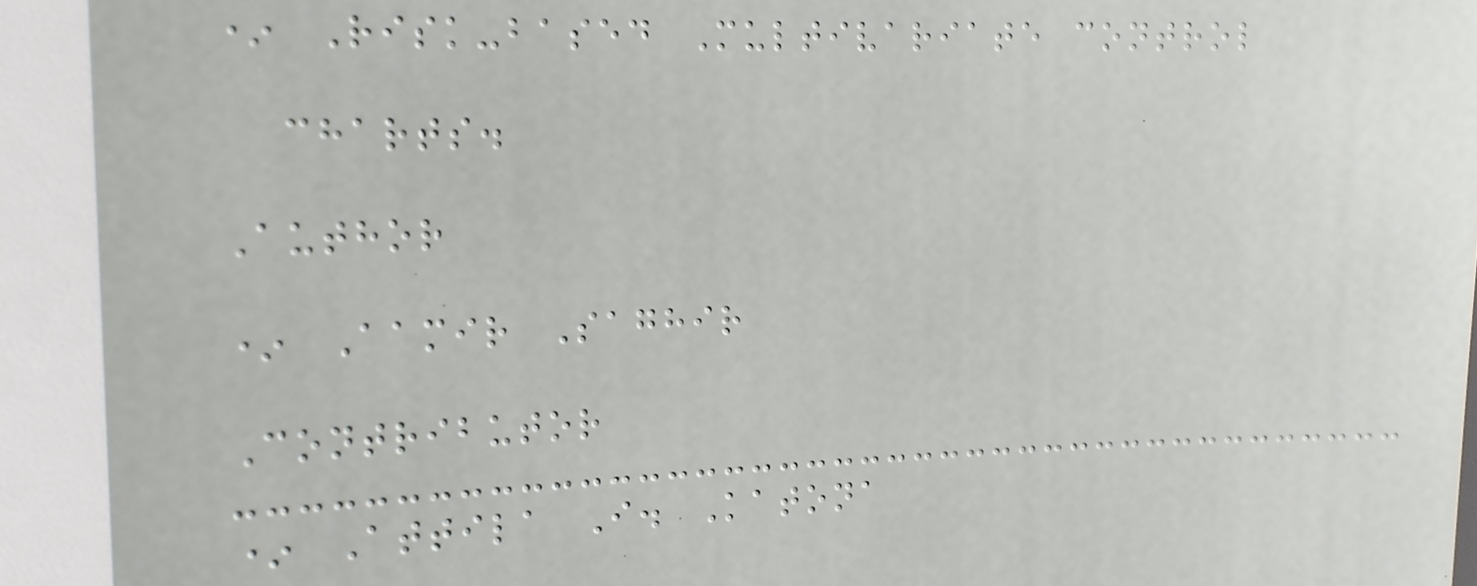* Risk-based Multivariate control
charts.
Author
* Aamir Saghir
Contributor
* Attila I. Katona
